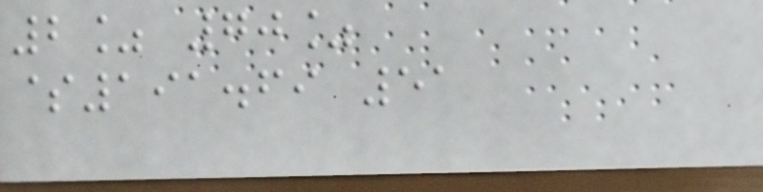2% 70%
$191.69 51
